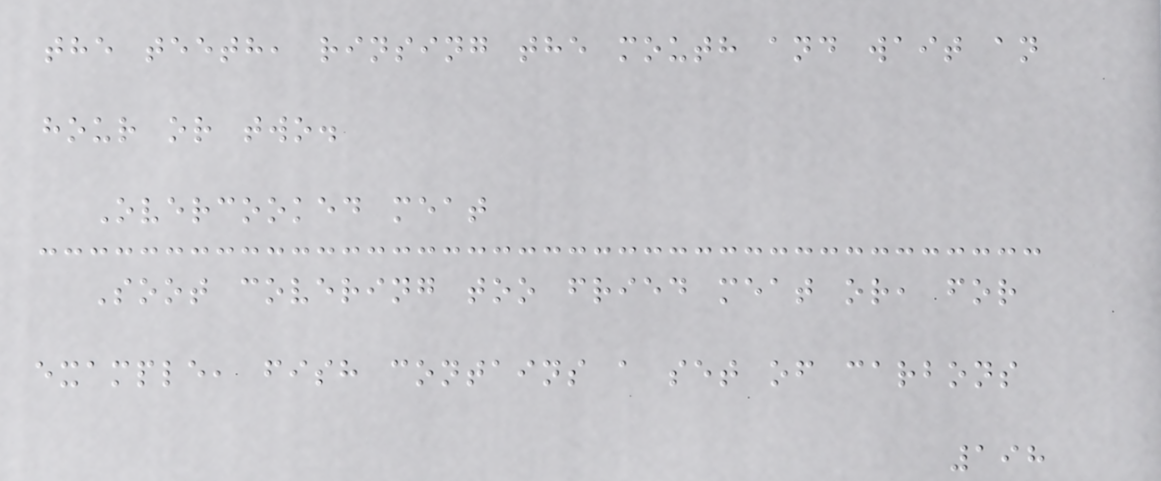the teeth, rinsing the mouth and wait an
hour or two.
Overcooked meat
Soot covering too fried meat or, for
example, fish contains a set of carbons
198
